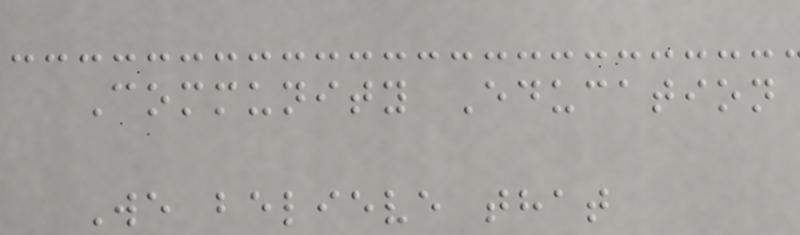Community Education
We believe that
